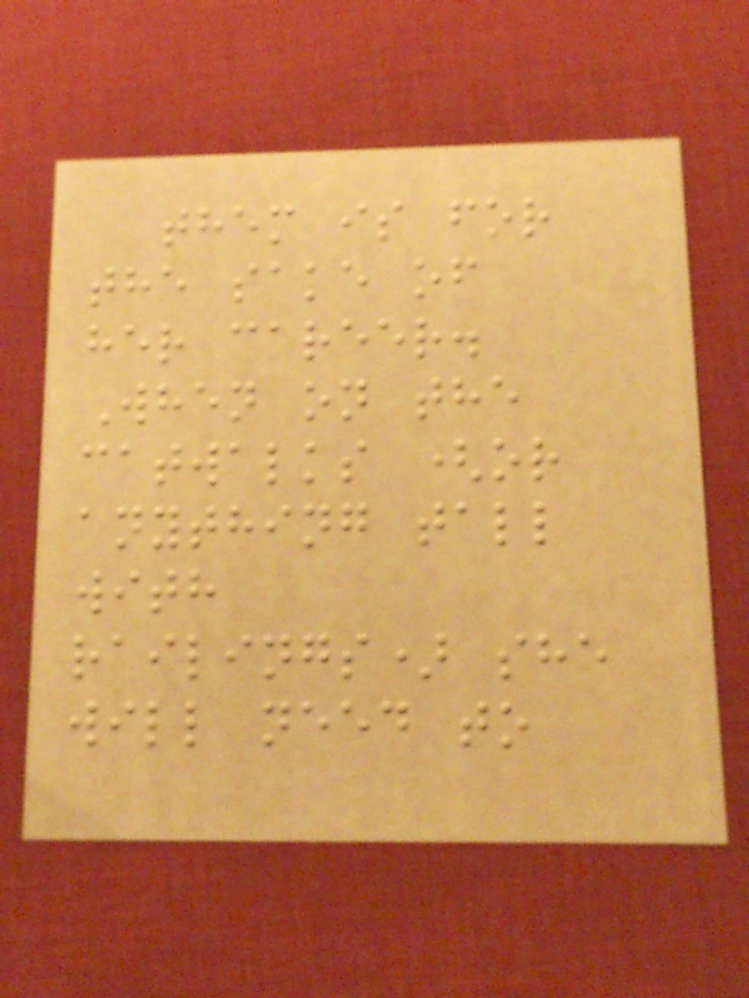them is for
the sake of
her career.
When on the
catwalks (or
anything tall
with
railings) she
will need to
